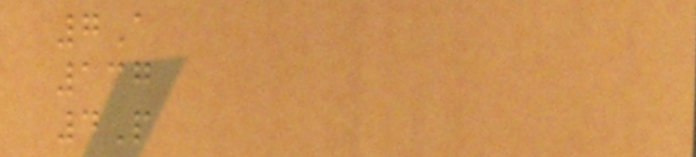7A
137
4P
